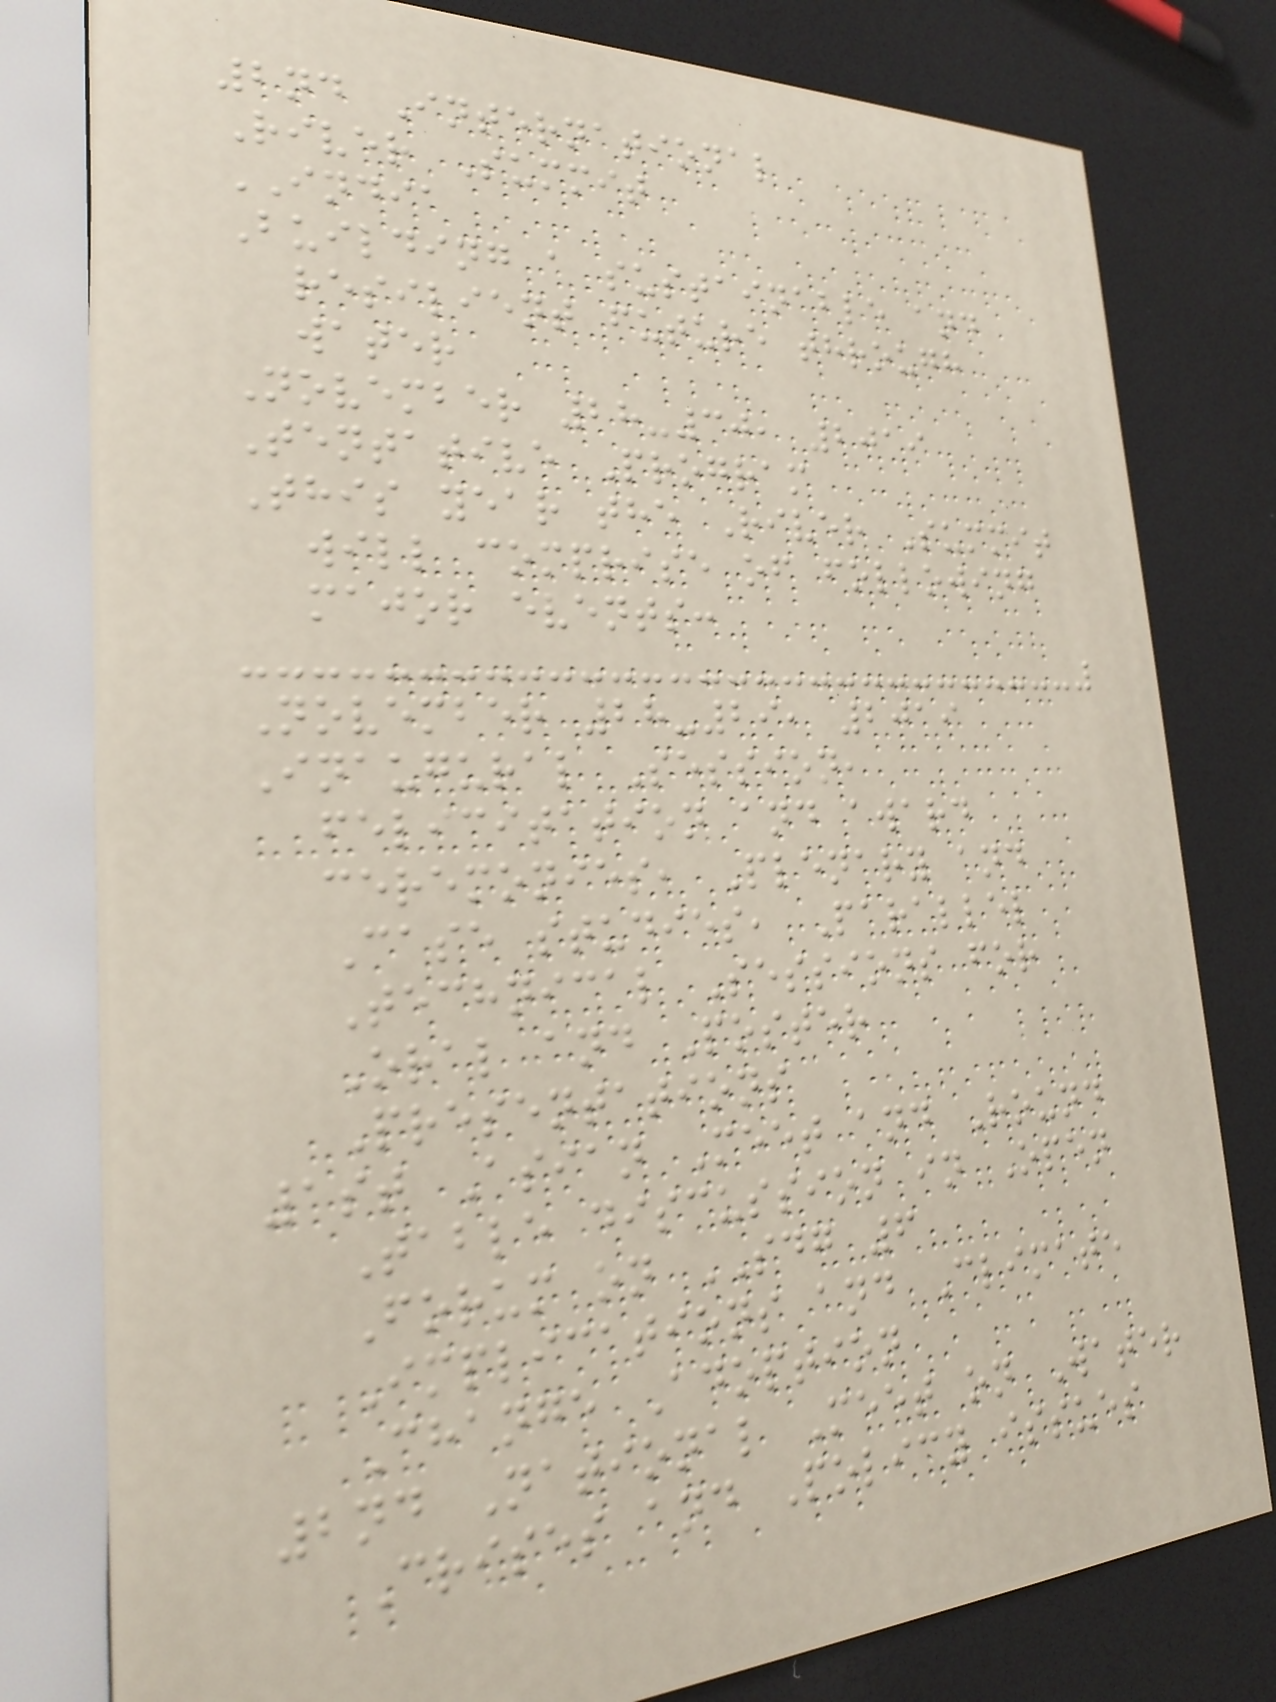2nd International
River Summit
INDIA
Building a sustainable and
resilient future through
water
November 28-30, 2019
Tentative Program
This year the River Summit
will comprise of following
major events:
November 28-29, 2019
Inaugural Session,
felicitation and award
ceremonies, Plenary and
Case studies, Parallel
Technical Sessions for
Oral and Poster
Presentations
1st Asian Meet and Round
Table discussion in Open
Forum on SDG 6
Implications and Climate
Change Adoption
2nd National Meet on Water
Crises and Policy issues
